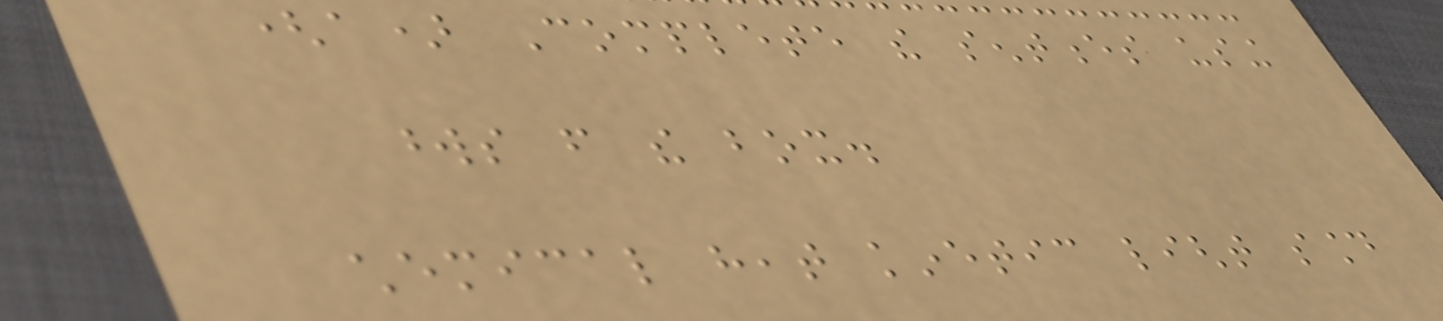(a) Complete the sentences using
words from the box.
chemical heat kinetic light sound
